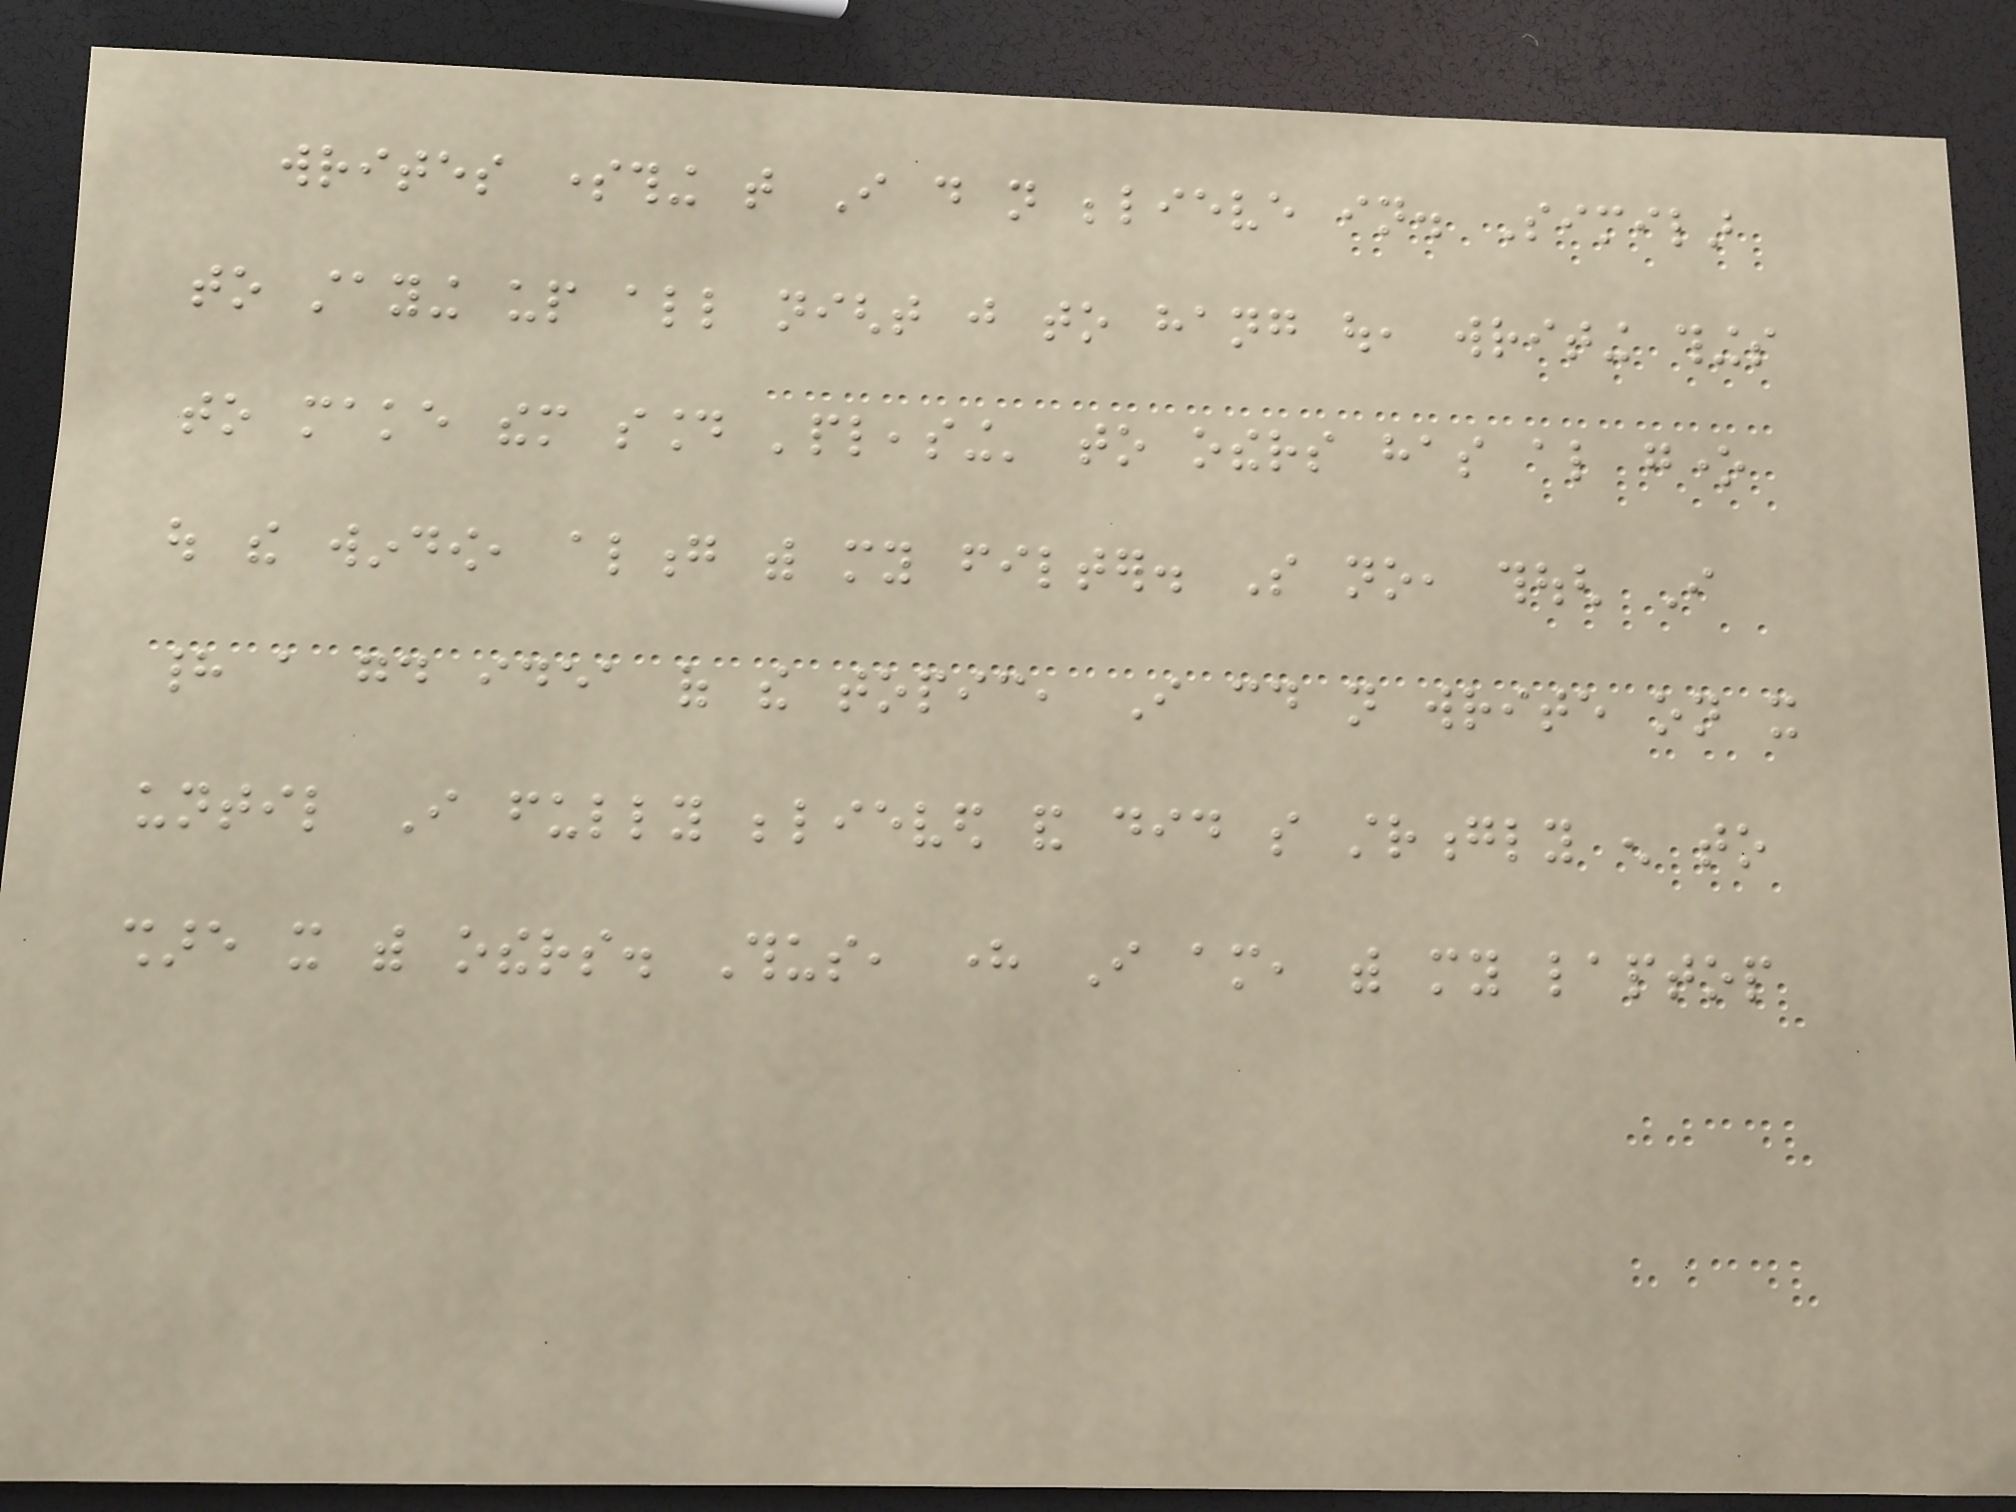writes something that I do not believe in. Similar
to staying up all night just to hang out, writing things
to make them sound 'pleasing' to others has also gone
out the window, along with my filter. So no, though I
had a good idea of the topic, I could not write on it
until I fully believed and did so strongly enough to
share it with others. Thus, here I am, with my laptop
